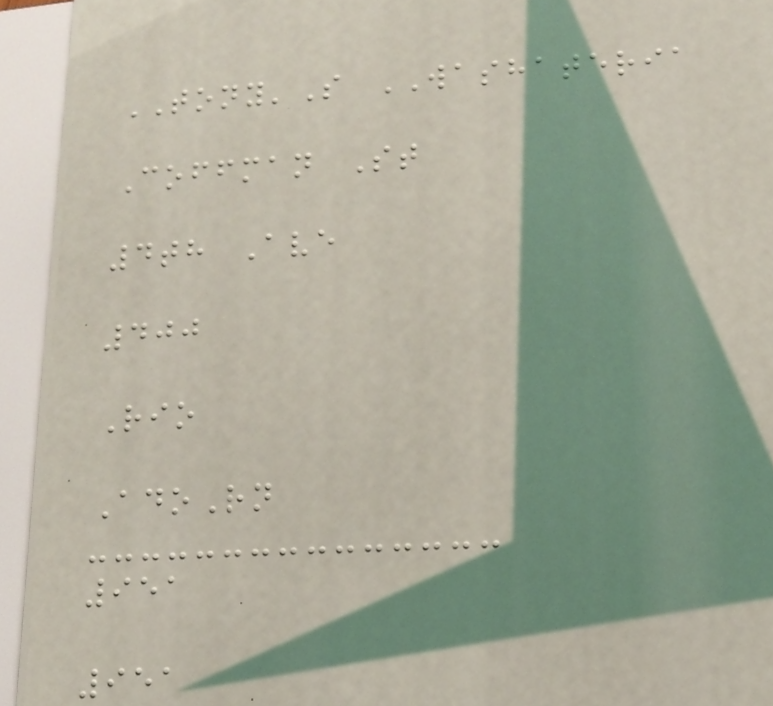TONY'S WASHATERIA
Coffman St
4th Ave
400
Rio
AdoRn
951
951
